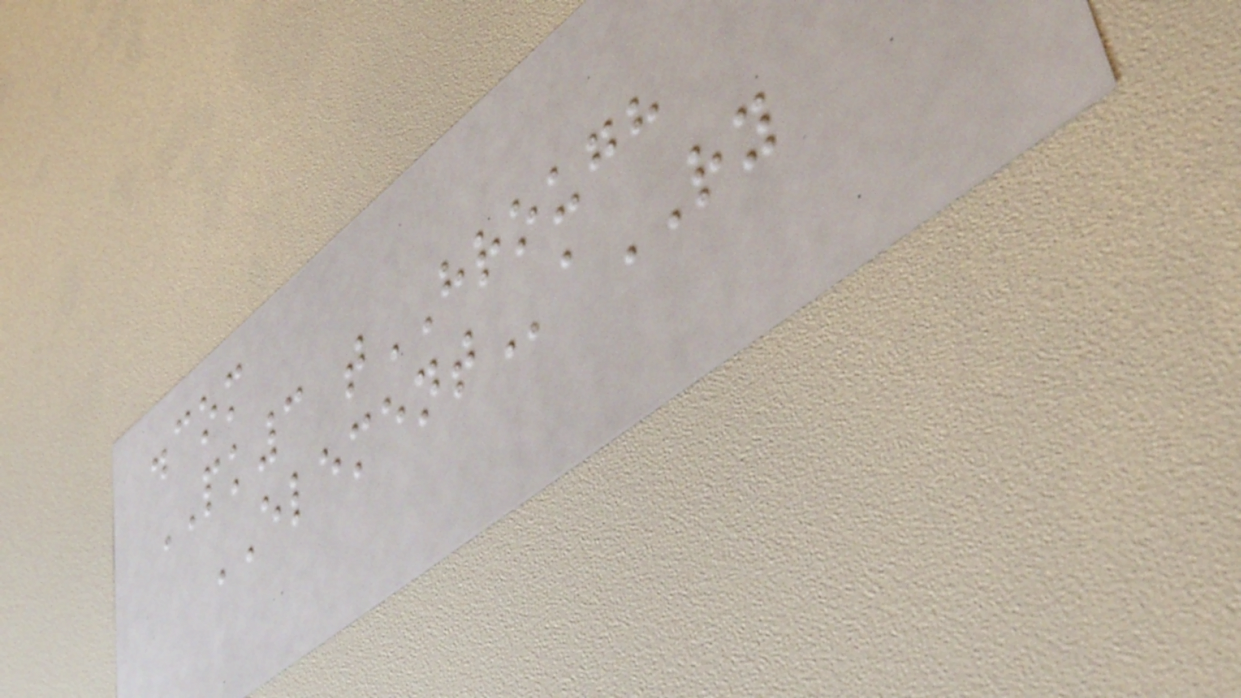.com
PK3 tHROUGH
ELEMENTaRY
